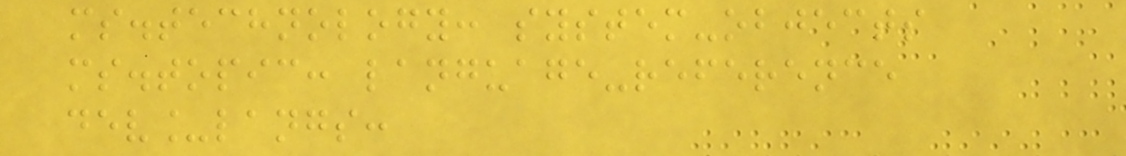ms.technology: system-objects
ms.topic: language-reference
dev_langs:
